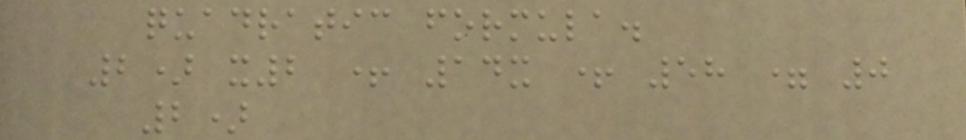quadratic formula.
2) x2 + 14x + 58 = 0
2)
